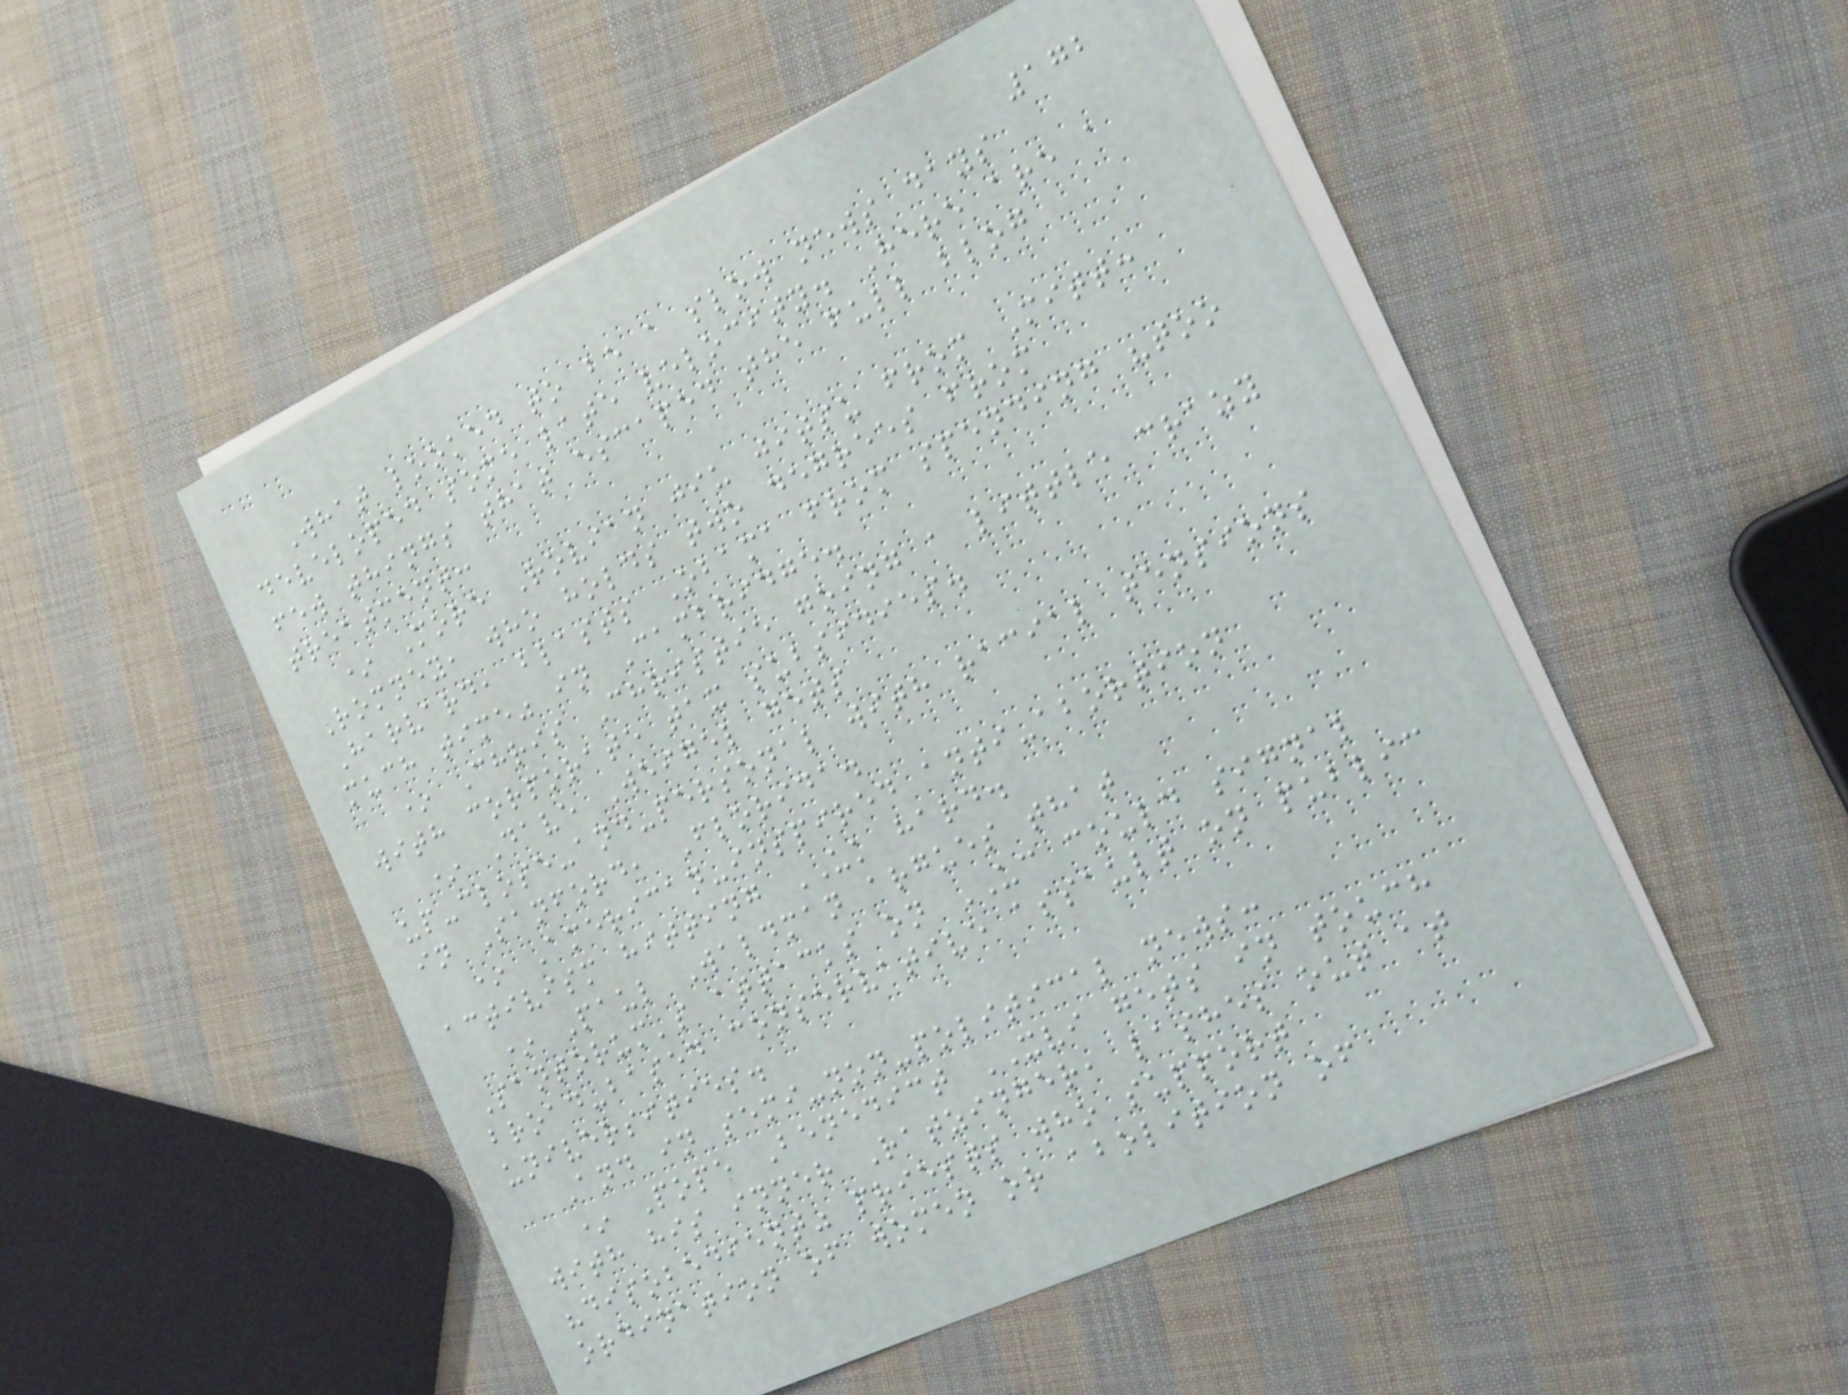172
What looked to be a slow news days
developed some late velocity. Here are a
few things that escaped the full blog
treatment:
* More Rovian jiu jitsu from Mitt:
Romney, who holds two degrees from
Harvard, blasts Obama from spending "too
much time" in Cambridge.
* Chris Christie going a little crazy
with corporate tax subsidies.
* Dave Weigel gets
up-close-and-personal with racial tensions
in Sanford, Florida.
* American-inspired anti-abortion
activism hitting UK hard.
* Paul Waldman argues that
Santorum's attacks on UC could signal
broad-based conservative assault on public
universities.
And in semi-non-political news:
* Pope Benedict XVI gets in touch
with his inner Ratzinger, lashes out at
"disobedient" priests who support
ordination of women or abolition of
